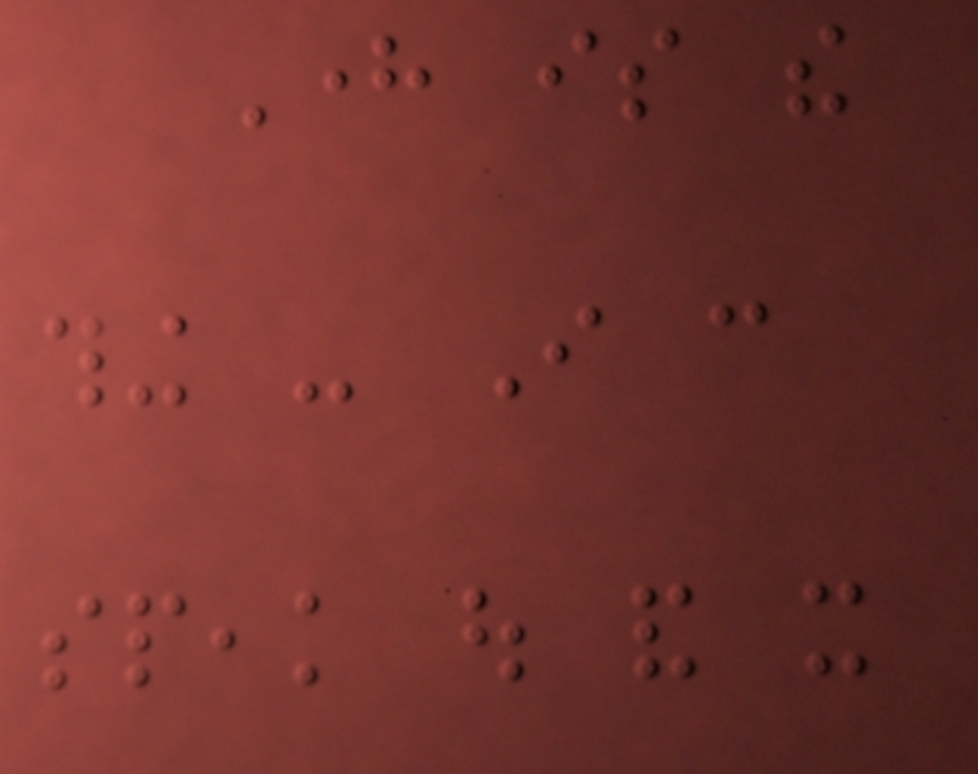Here is the
thing - I can
speak out and it
